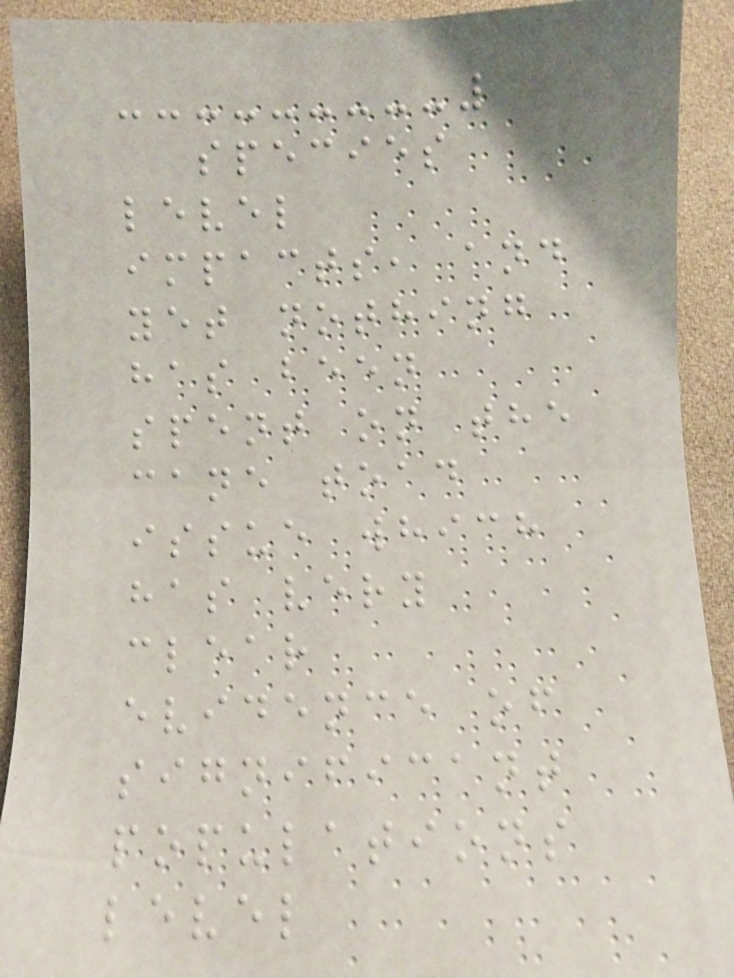species
level
impacts, and
yet nothing
has been
spent on the
cane toad
issue which
has very
clear
evidence of
significant
populations
level
